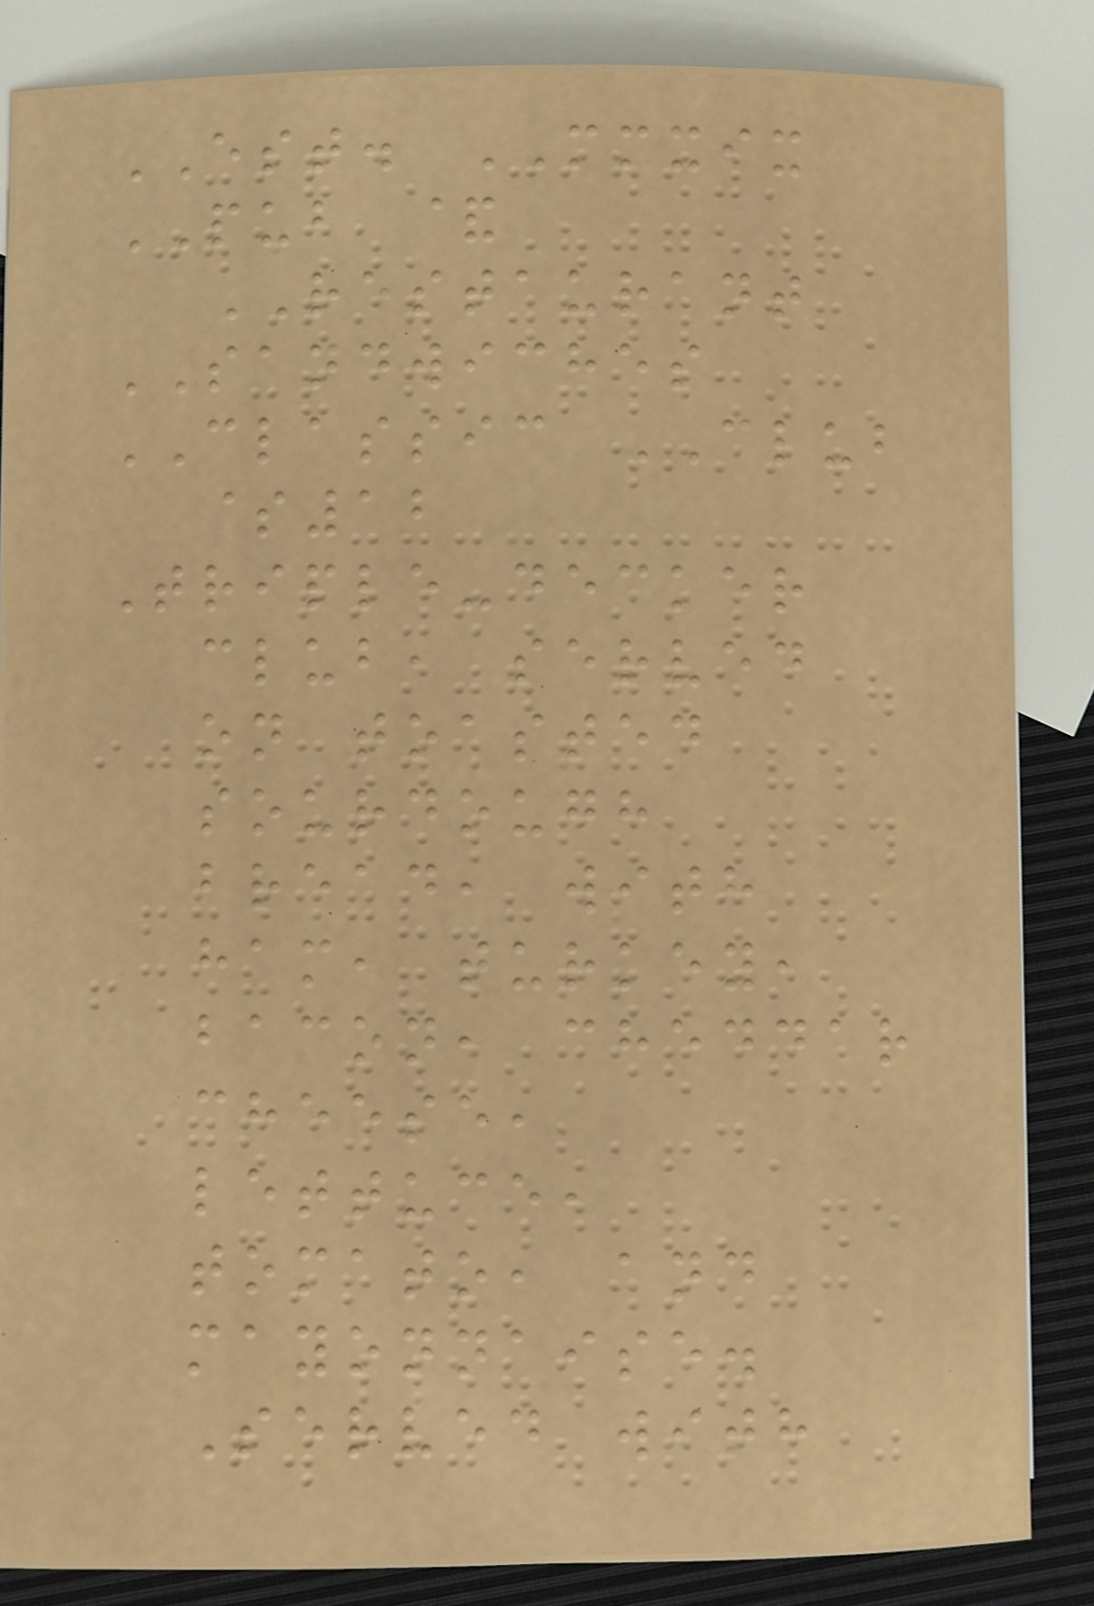EST. MMXIX
PUB &
RESTAURANT
SANDWICHES
CLASSIC CLUB
$12
Triple-decker
club, served
on toasted
sourdough
bread, with
ham, turkey,
bacon, cheddar
cheese,
lettuce,
tomato, and
mayonnaise.
Served with
